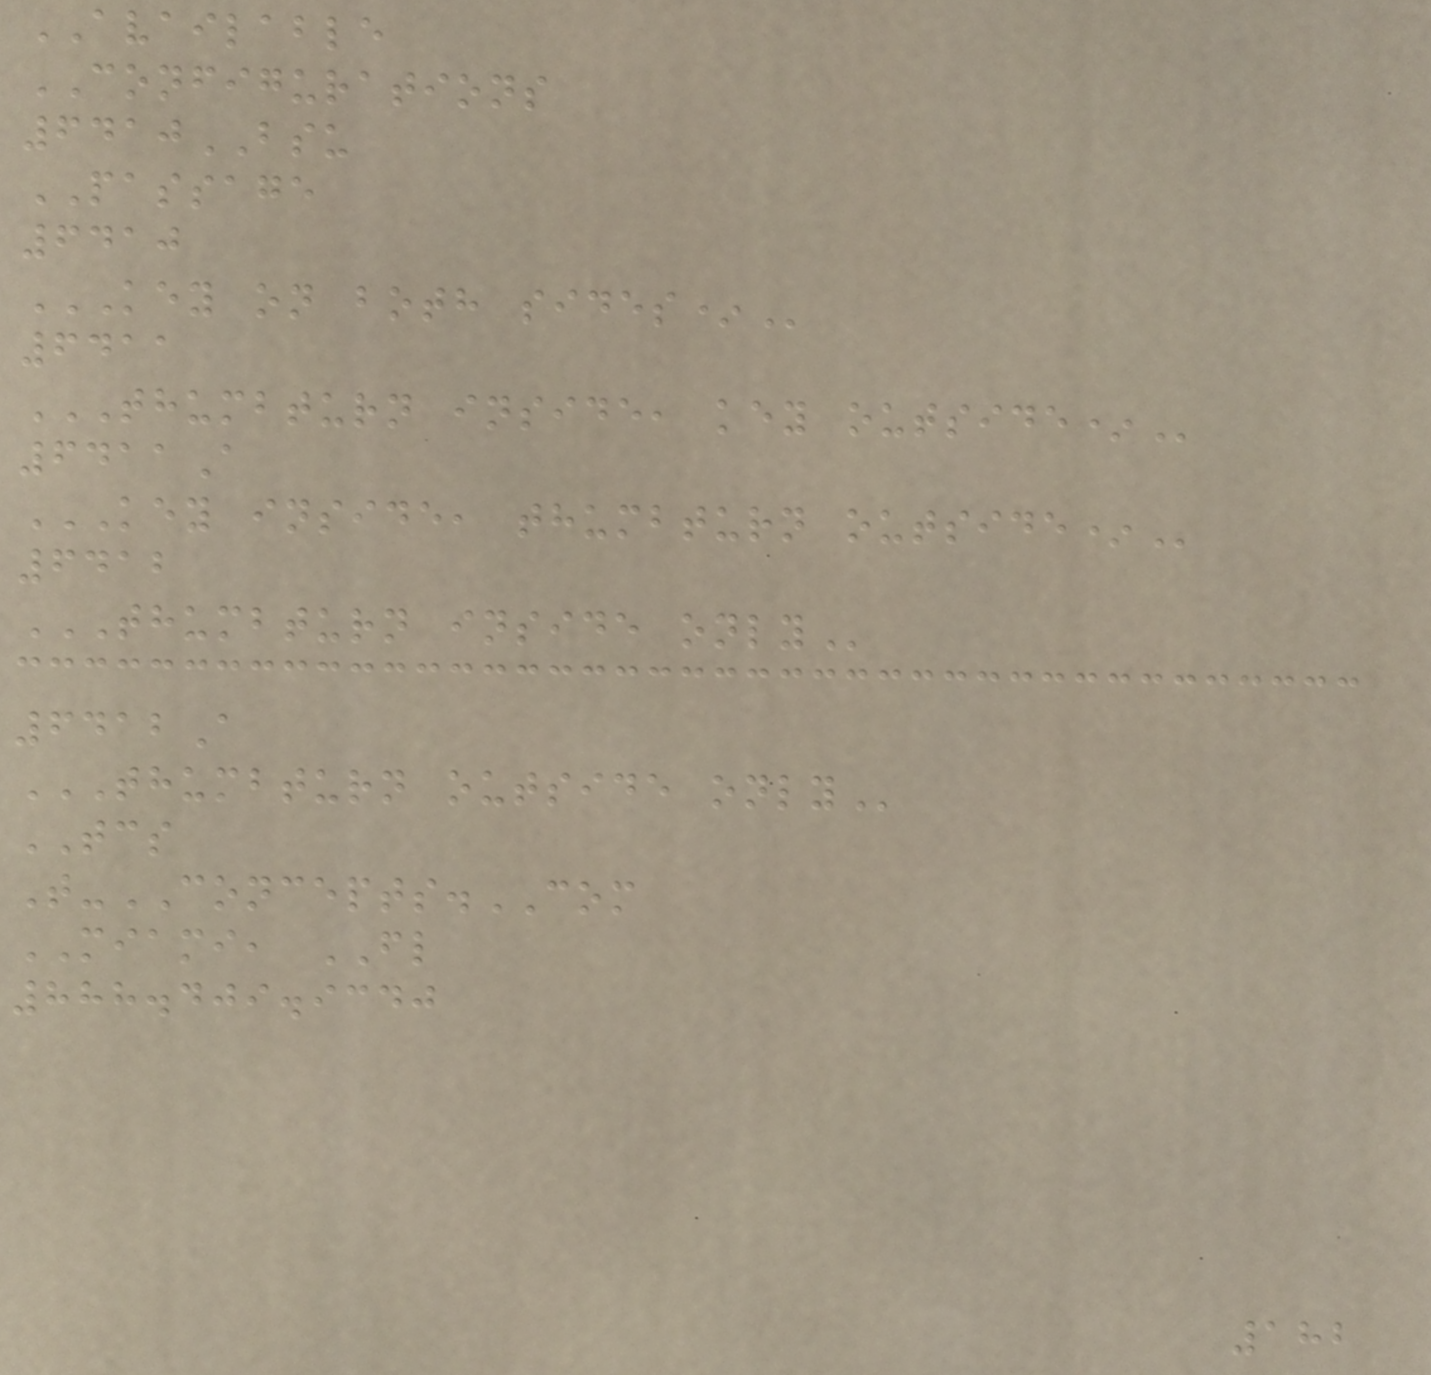AVAILABLE
CONFIGURATIONS
6410BSU
PASSAGE
6410
KEY ON BOTH SIDES*
6411
THUMBTURN INSIDE, KEY OUTSIDE*
6411A
KEY INSIDE, THUMBTURN OUTSIDE*
6412
THUMBTURN INSIDE ONLY
6412A
THUMBTURN OUTSIDE ONLY
TCS
T-CONCEPTS.COM
MIAMI, FL
888.409.9340
182
